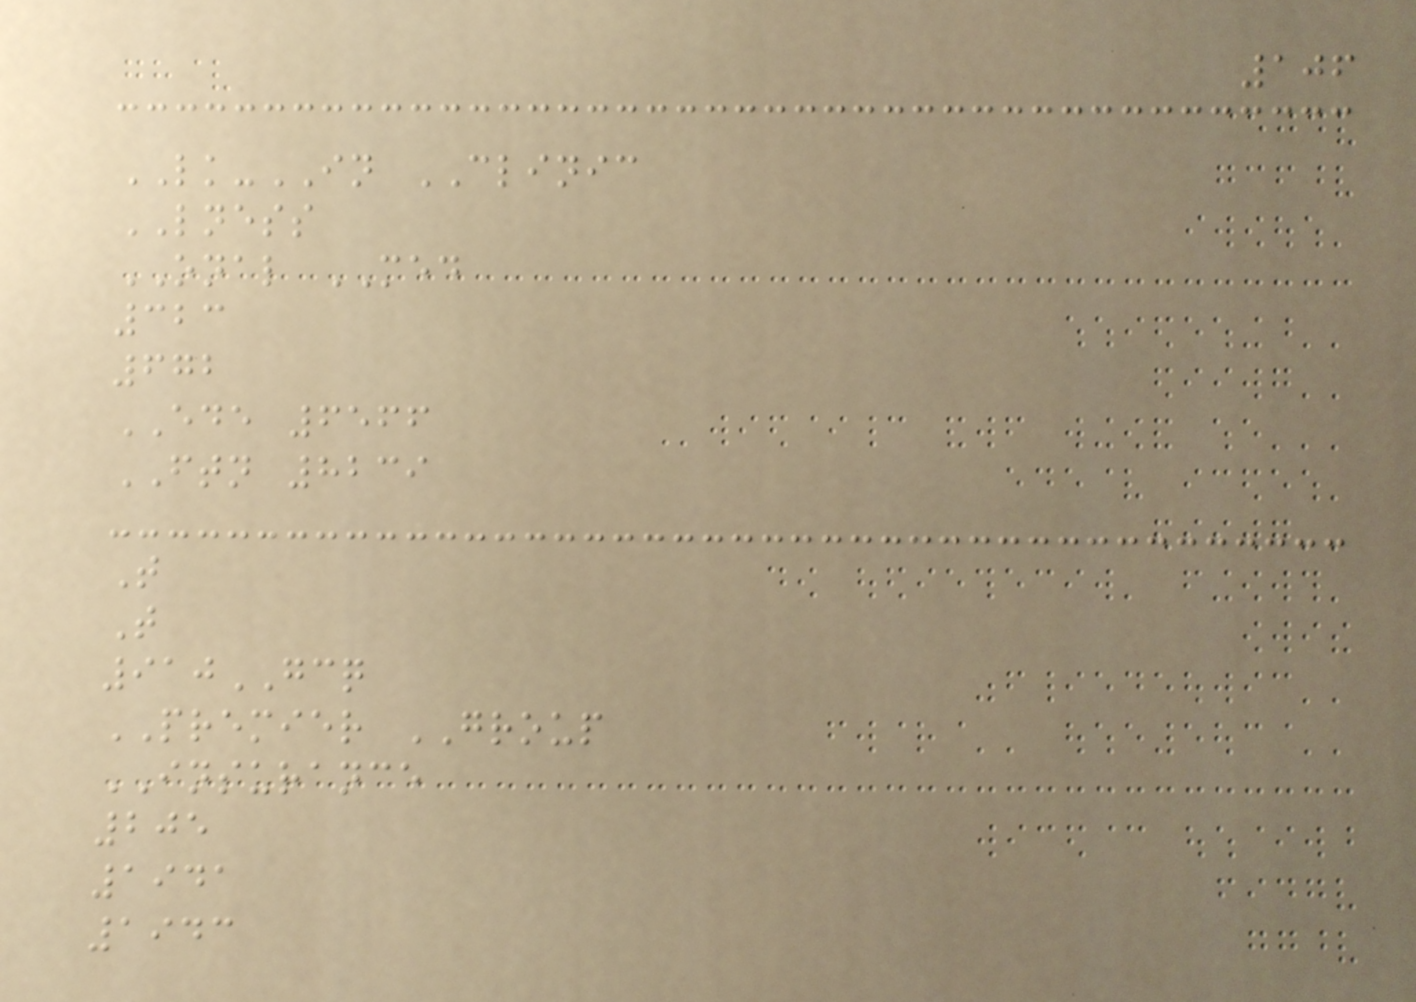106
LK-IN CLINIC
LNESS
ONAL MED
323
672
EDE 6566
FTN 8239
T
T
910GCQ
PREMIER GROUP
INSURANCE
205
1941
1943
